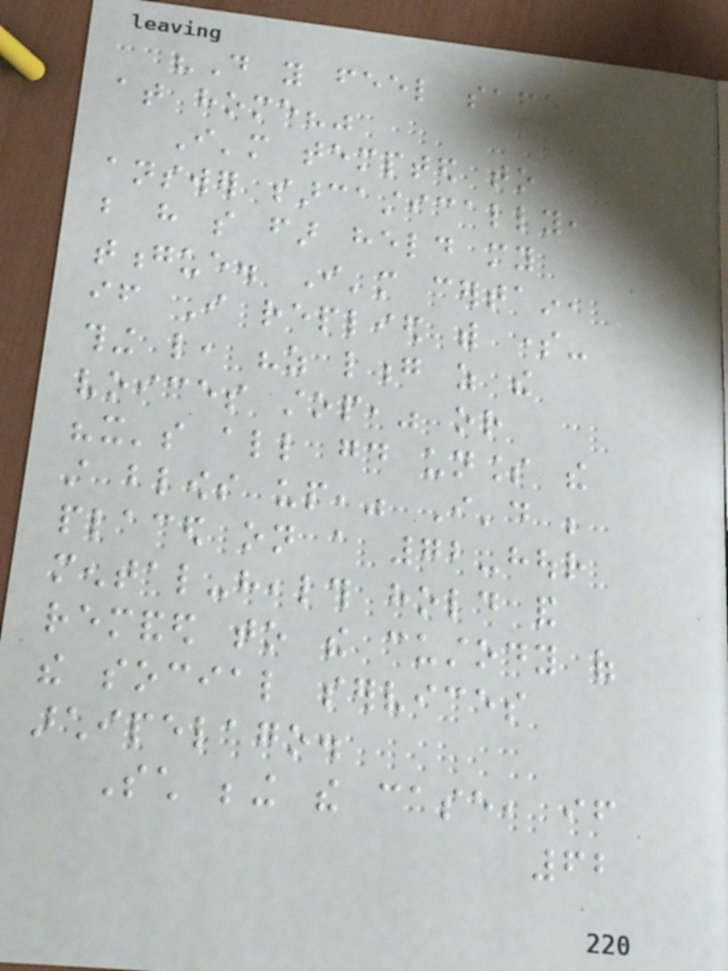"Do you feel safe
at home?"
I'm tempted to
answer sarcastically,
but have so far held my
tongue. I'm certain,
if I replied with some-
thing like, "as long as the
voices stop," or
"it's all good unless the
still blows up," I'd be
placed on a 72-hour
mental-health hold and
remanded to the custody of
the social services
archipelago.
Such being the case, if
62
